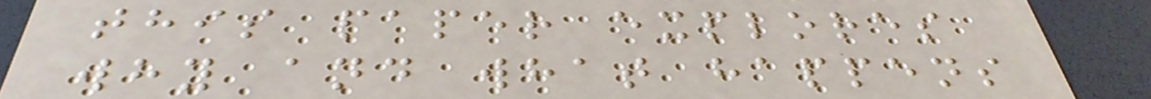this paper explores
why and what happens
